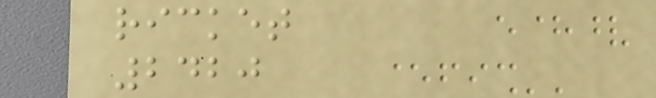ricket
2420
